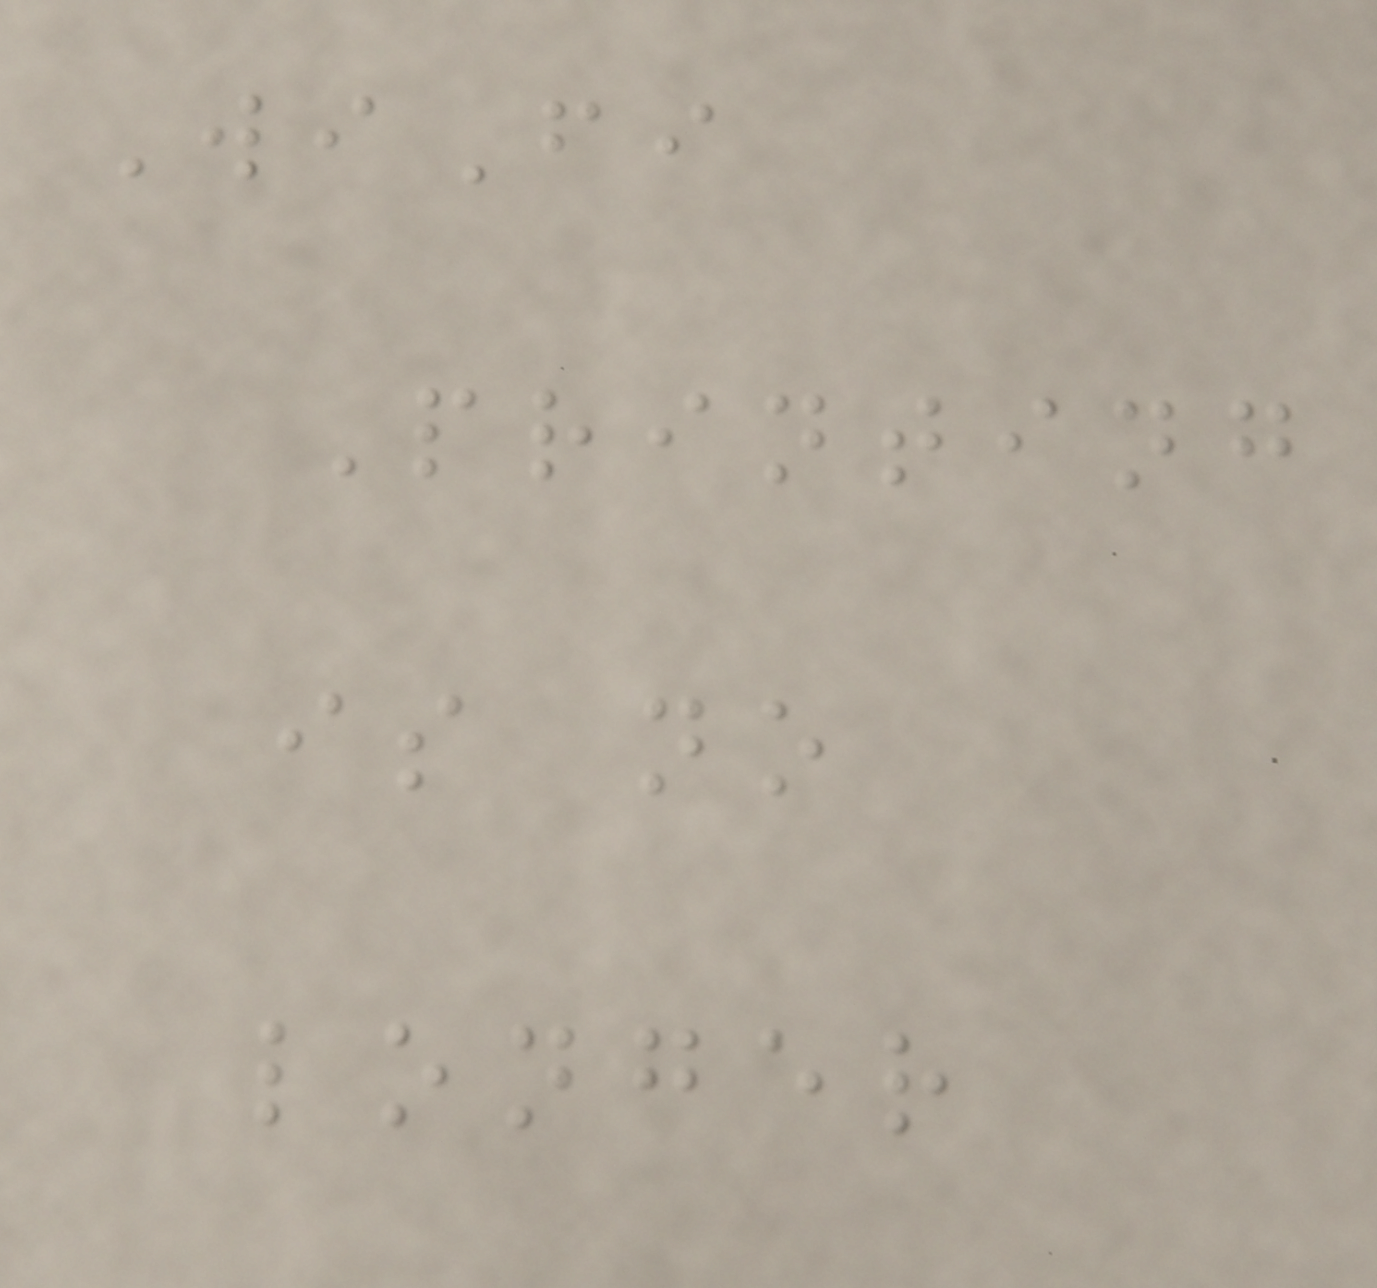WiFi
Printing
is no
longer
